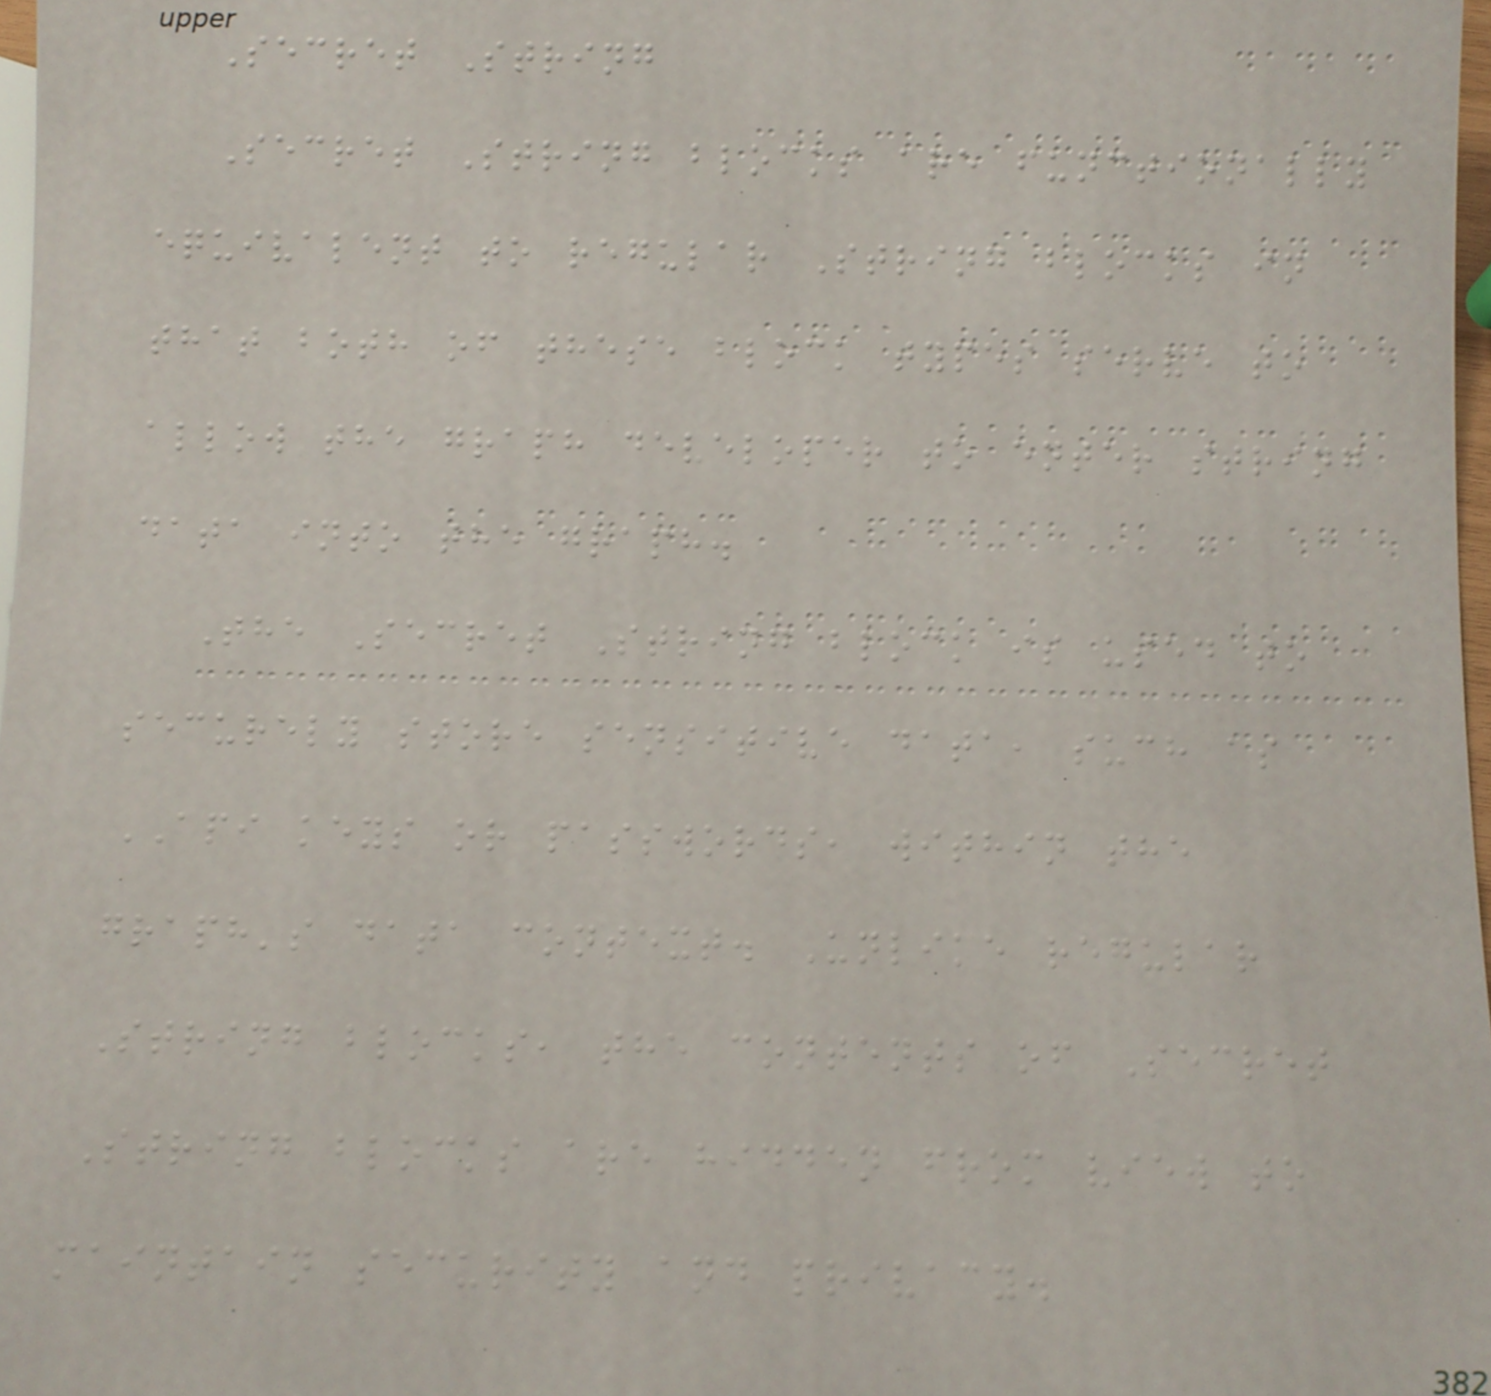Secret String
Secret String blocks are functionally
equivalent to regular String blocks in
that both of these block types serve to
allow the graph developer to enter string
data into the graph.
The Secret String block is used to
securely store sensitive data, such as
API keys or passwords, within the
graph's data context. Unlike regular
String blocks, the contents of Secret
String blocks are hidden from view to
maintain security and privacy.
